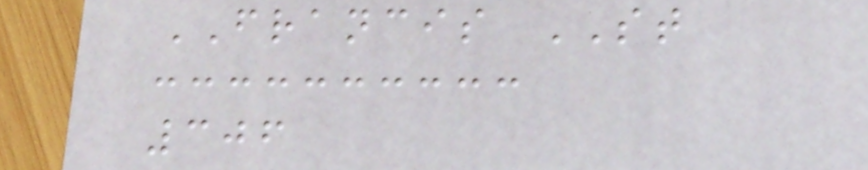FRANCIS ST
306
